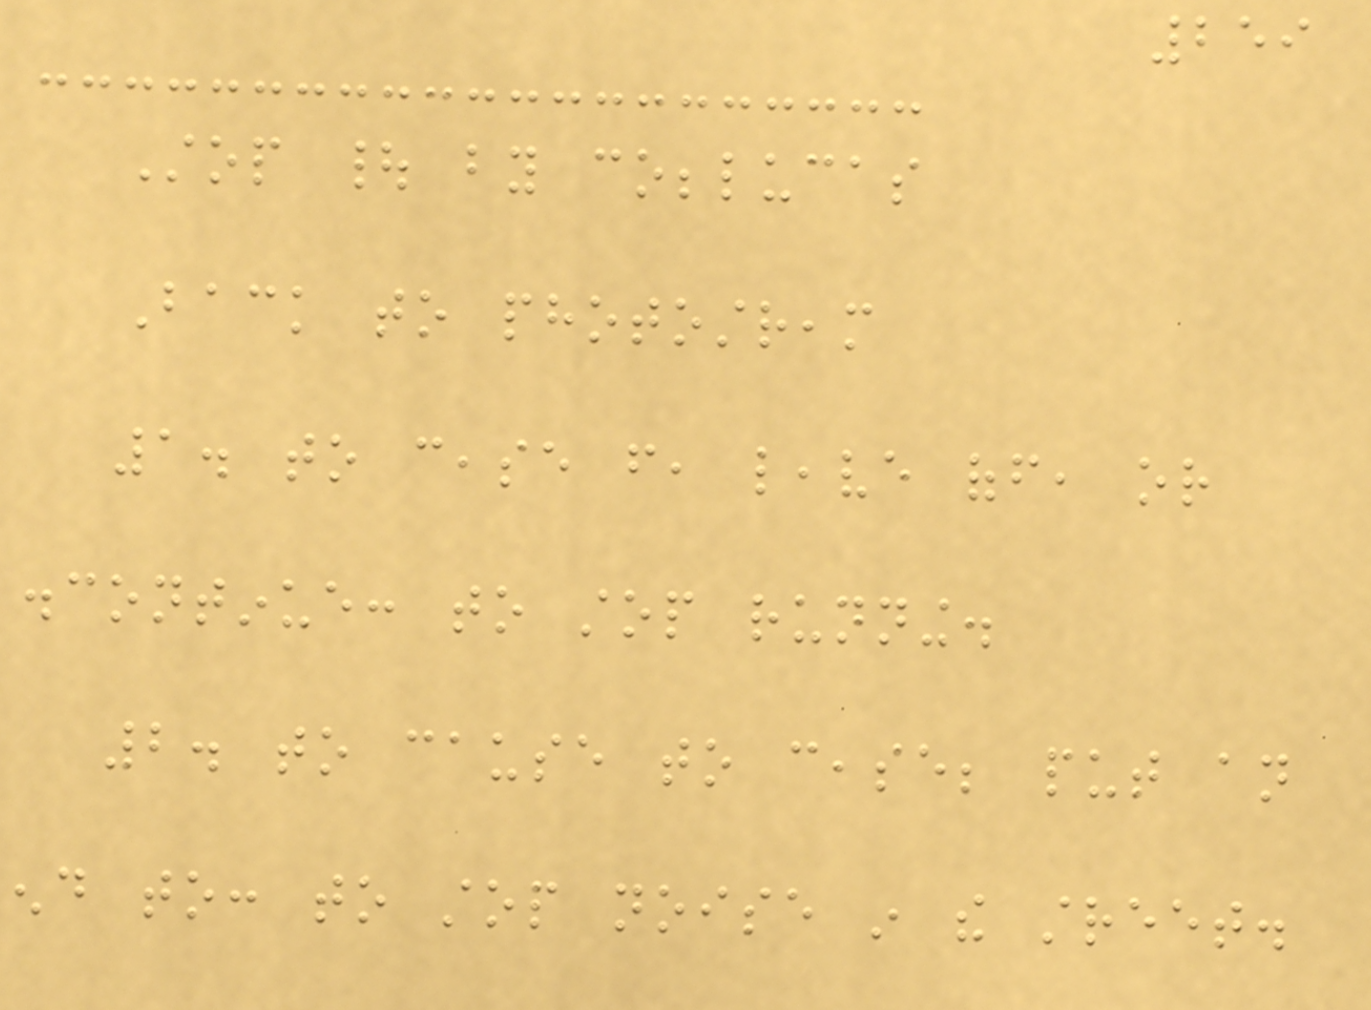259
Stop | by cobblucas
Back to photostream
1. to cease from, leave off, or
discontinue: to stop running.
2. to cause to cease; put an
end to: to stop noise in the street.
